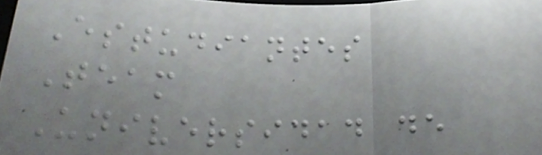Estudiantes
Team
Universidad de
